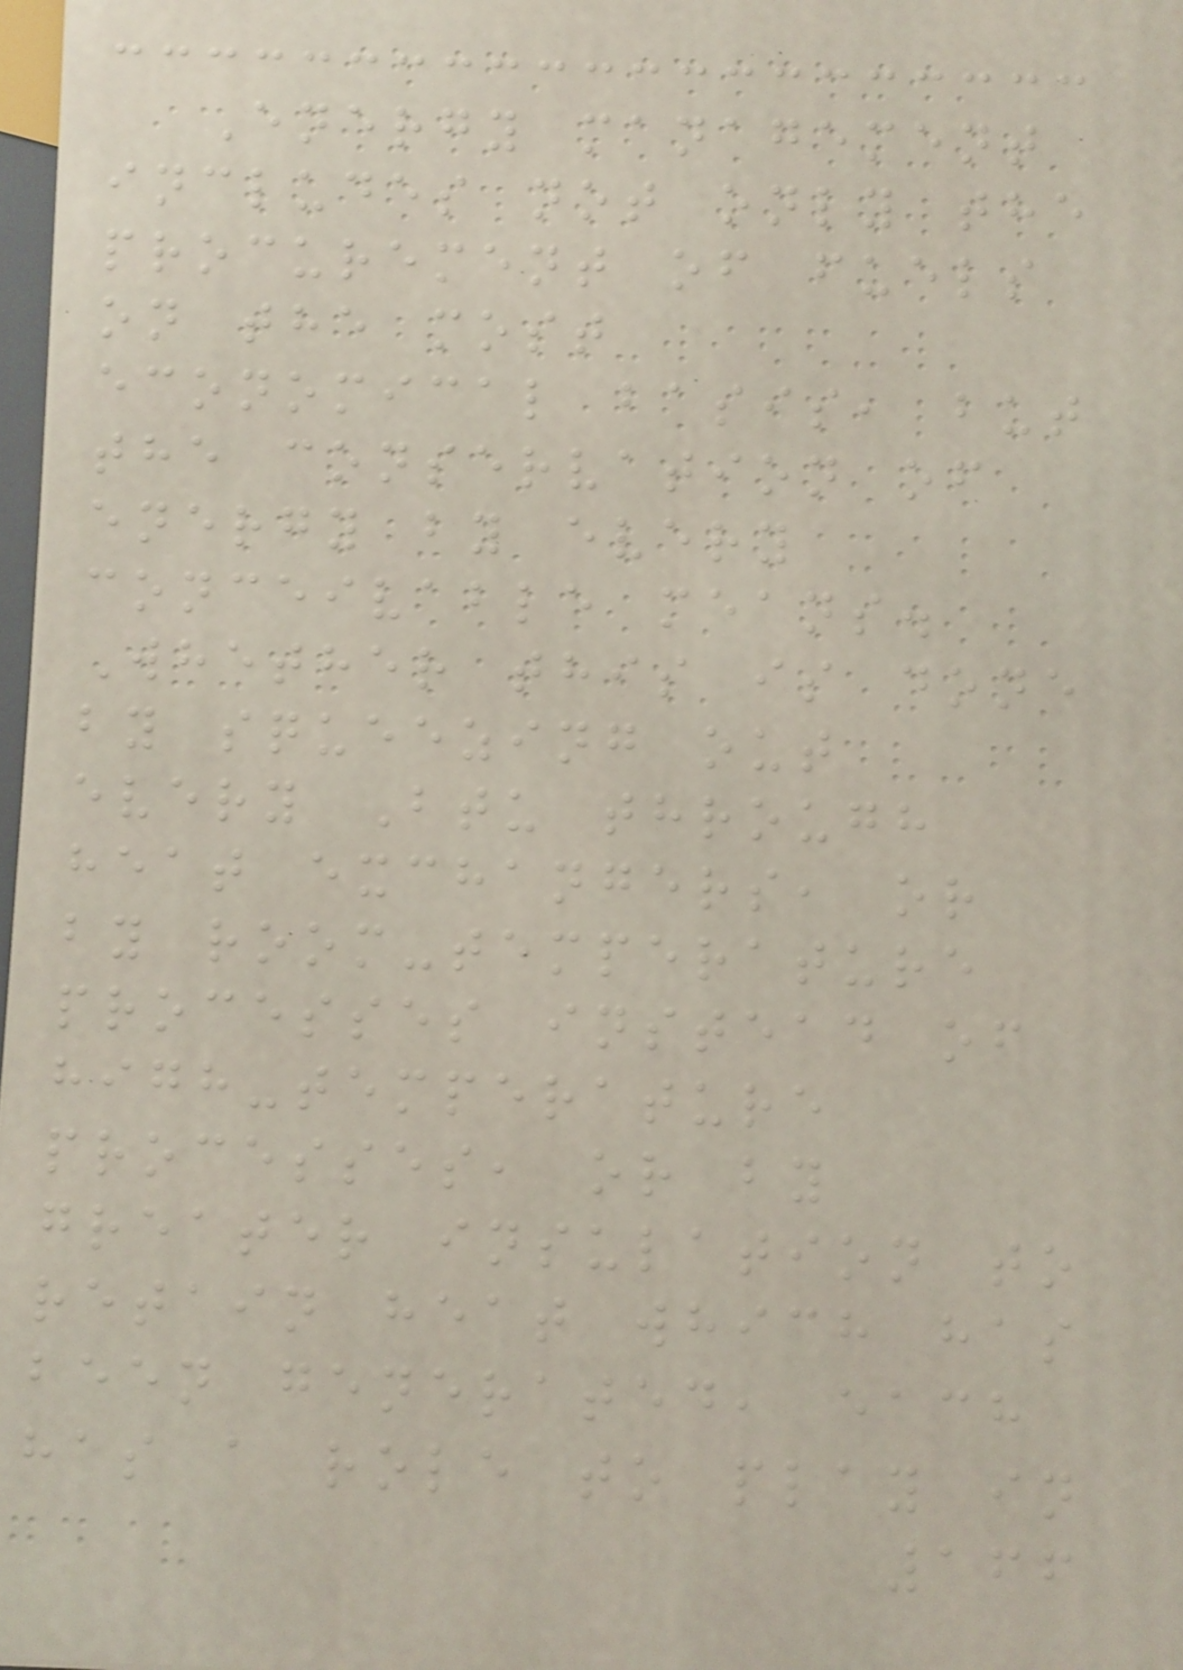Energy management
includes not only the
procurement of fuels
on the most
economical basis, but
the conservation of
energy by every
conceivable means.
Whether this is done
by squeezing out
every Btu through
heat exchangers, or
by room-temperature
processes instead of
high-temperature
processes, or by
greater insulation to
retain heat which has
been generated, each
has a role to play in
166
